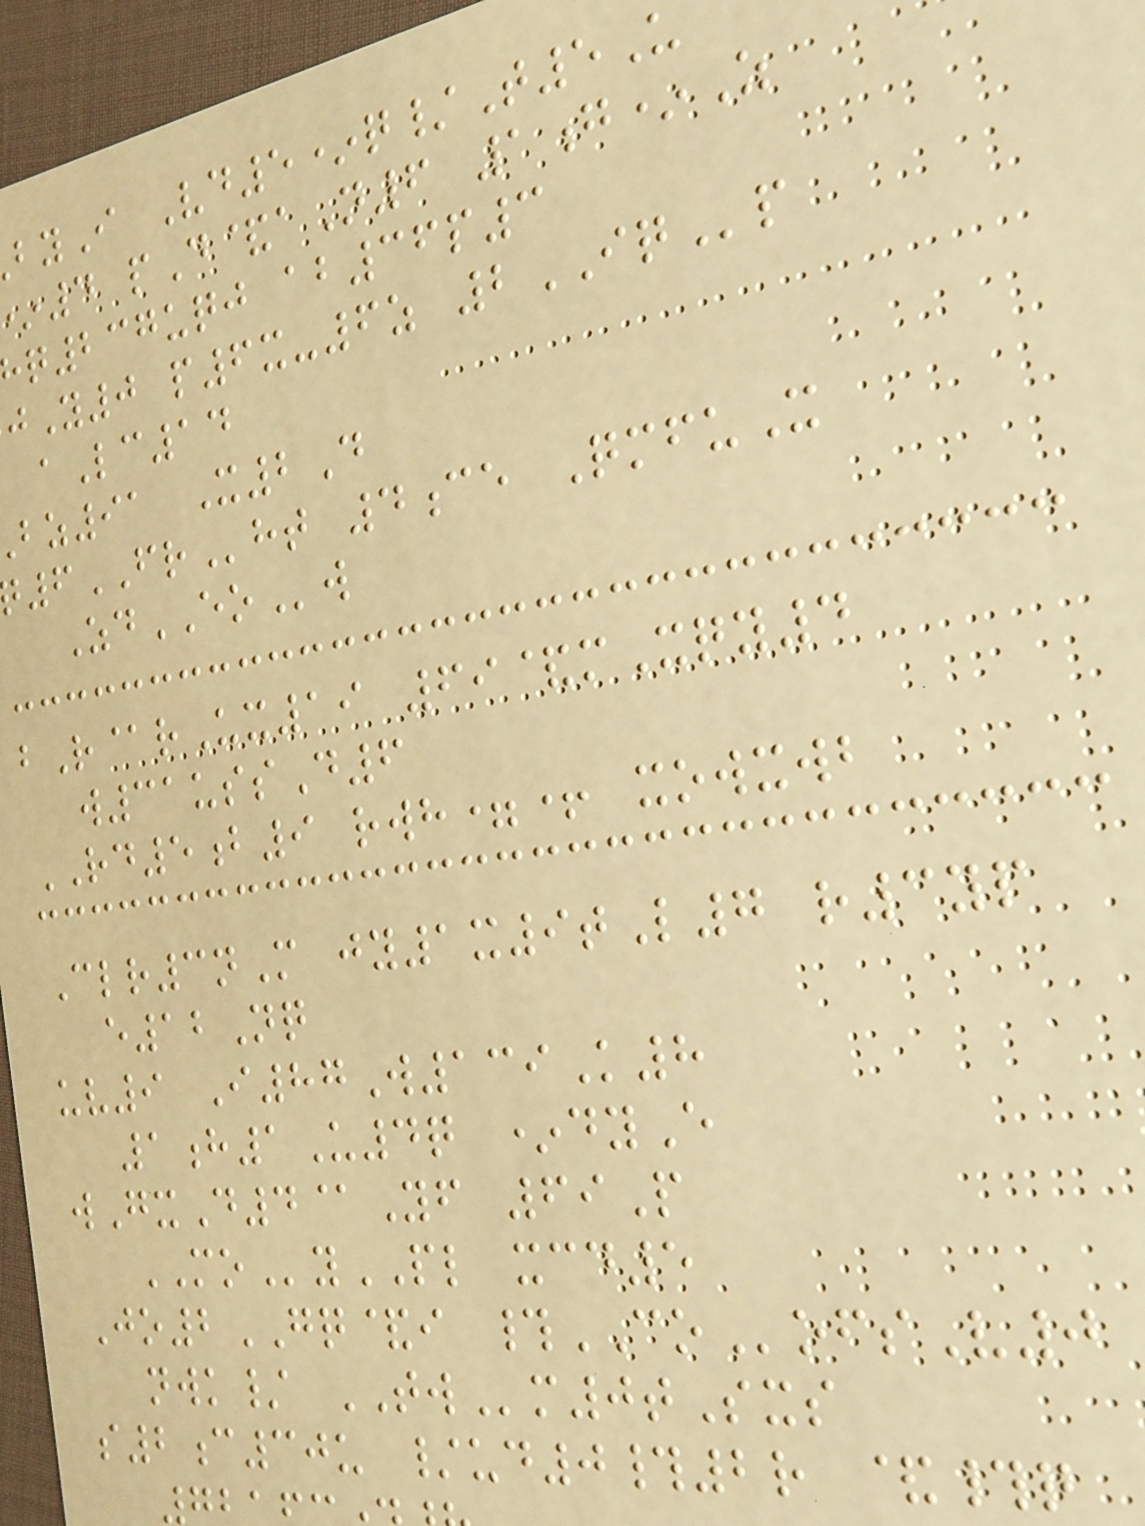yI Vd5*q/T5U
4 pD&aN6 1g*Z
q237uqj ab36p3
jY0 p6x-6z 2IQp
aLc14
bz91 X2D
6FRht 4ce QmfuX
ZdEOw
bR@rUx19 69&mXqy4
w31ussD6
RD5b9 rwh=+ xowxwb
Clr3nM jy1x9tL7 r3yp
e12Nq
uv9 I87W139K8
1h1U4q *dyE
wGxD4@Yf 69P
MOyPL xcd5
Jo2GQ&i #COofsV0
nwk/ TWm0tSxs
s2c30u /ud0#2r &#q
